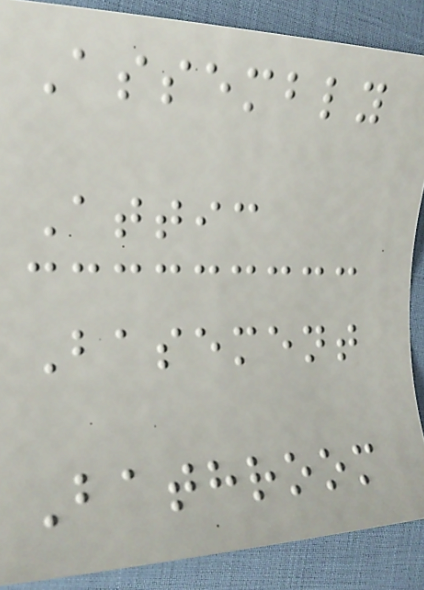Assembly
Attic
Basement
Bathroom
